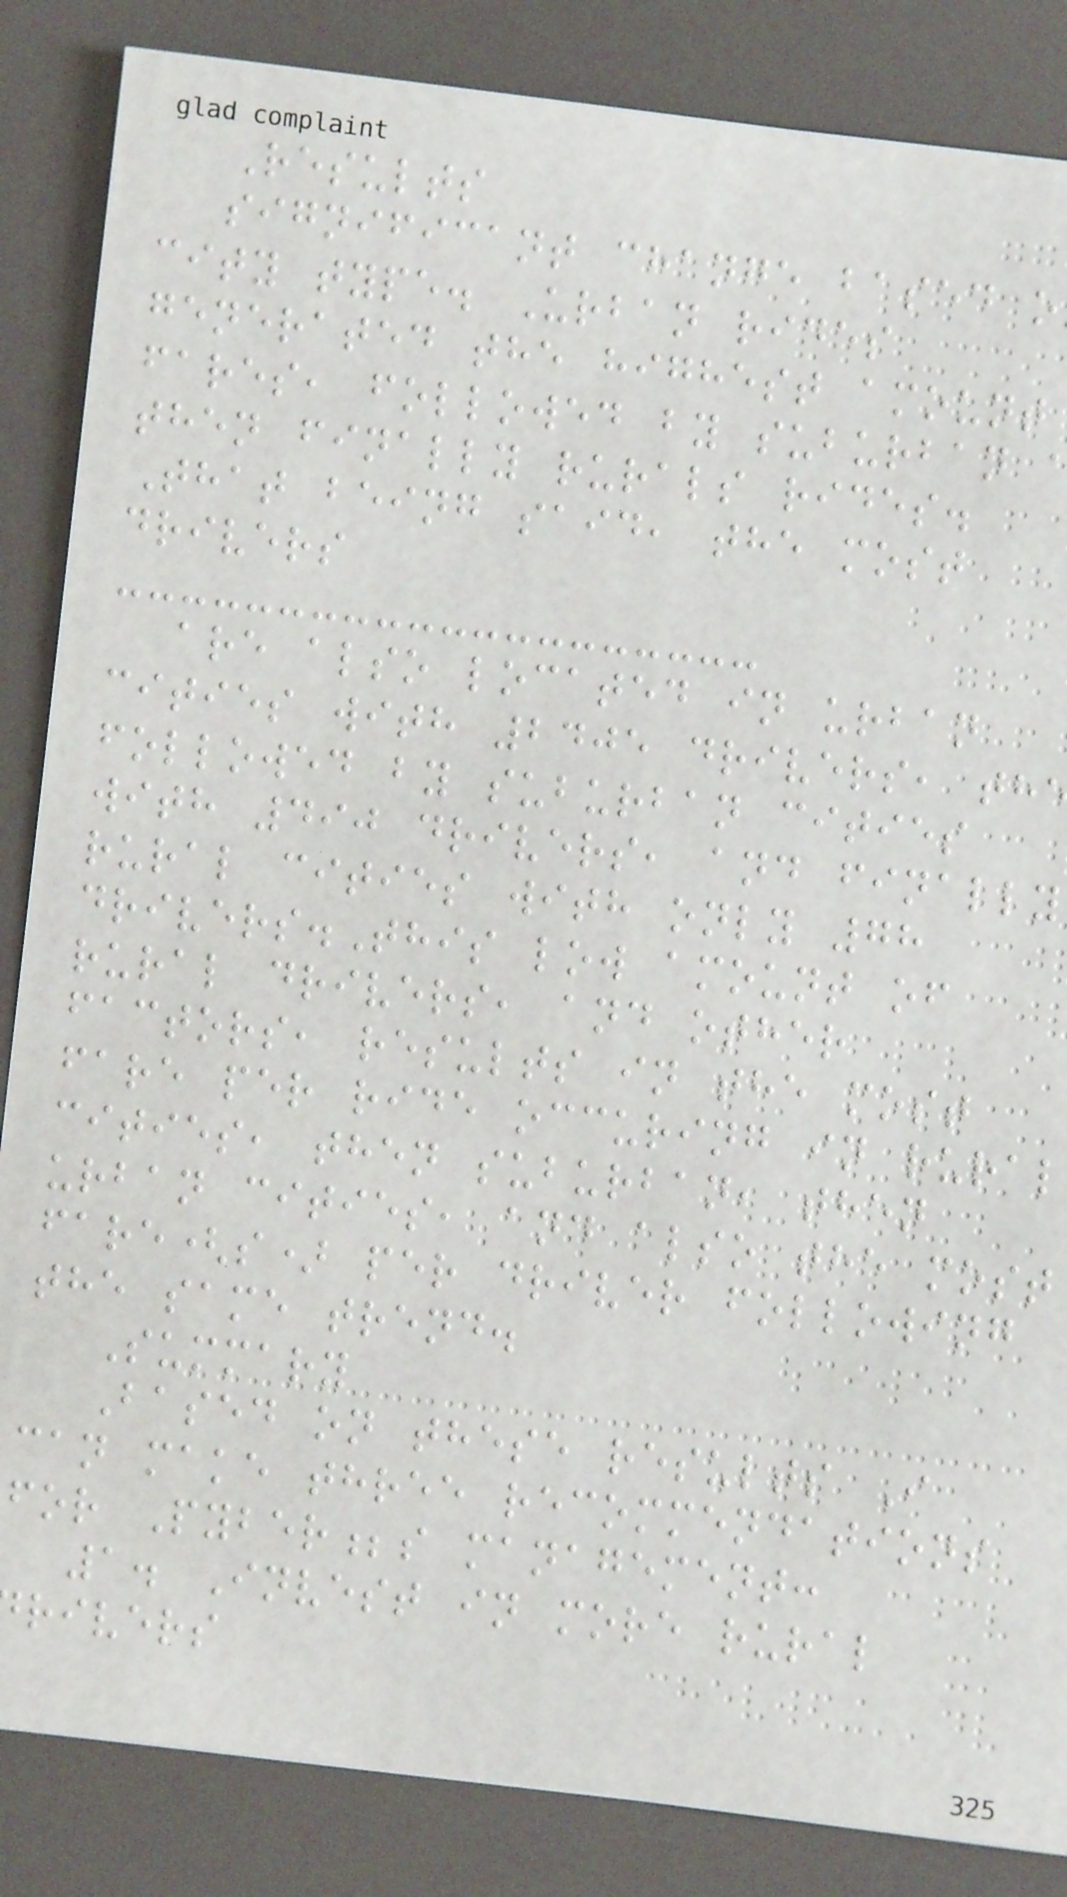Results
significant change based o
city type. Urban rides
generated the highest amount
fares, followed by suburban
then finally rurals rides.
That being said, the most
drivers
are also located in urban
cities with 2405 drivers, th
followed by suburban cities
with 490 drivers, and finally
rural cities with only 78
drivers.This low amount of
rural drivers, and other
factors, results in the most
fare per ride occuring in rural
cities, then suburban, then
urban cities, and also the most
fare(s) per driver following
the same trend.
Summary
Based on these results I
can make three recommendations
for Pyber;s management:
1. Invest in more rural
rivers
